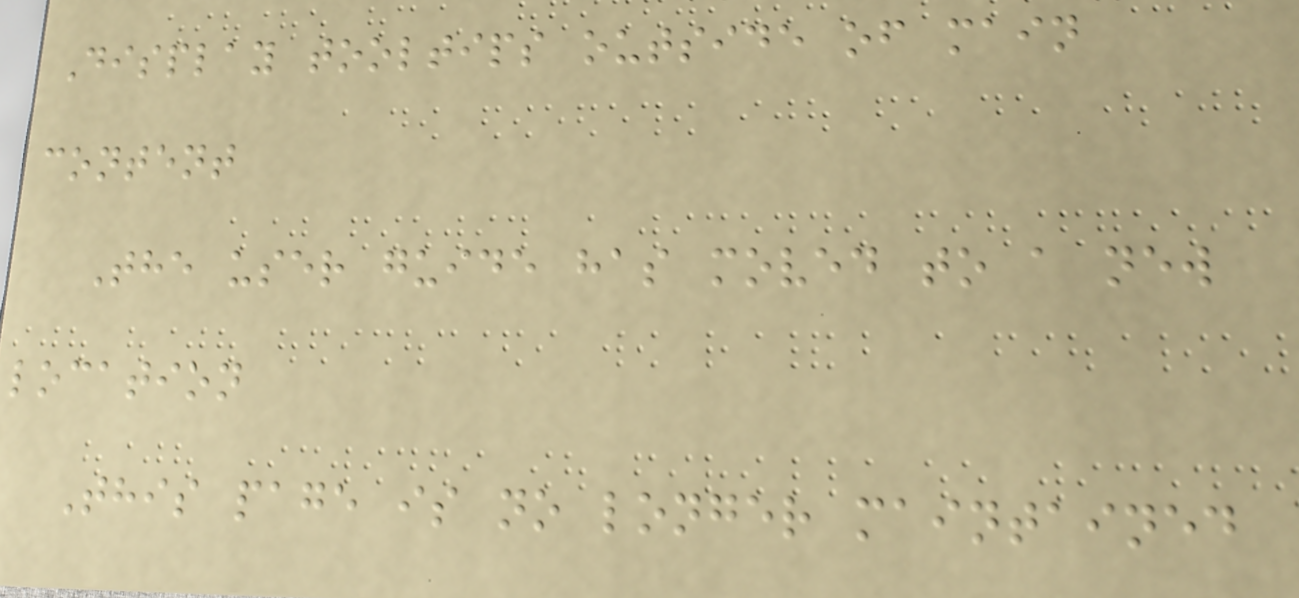Display tooltips outside of main
content
The user guide has moved to a new
location
This page is no longer maintained
